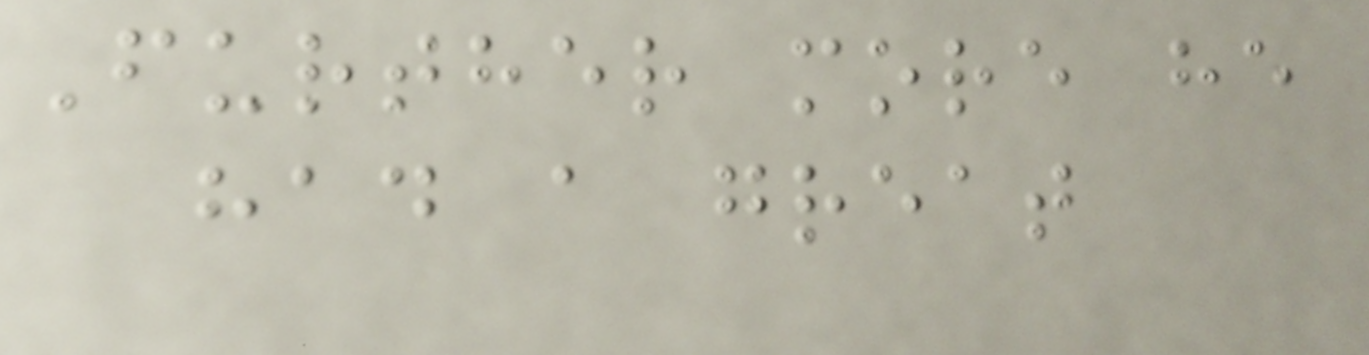Further more he
had a great
